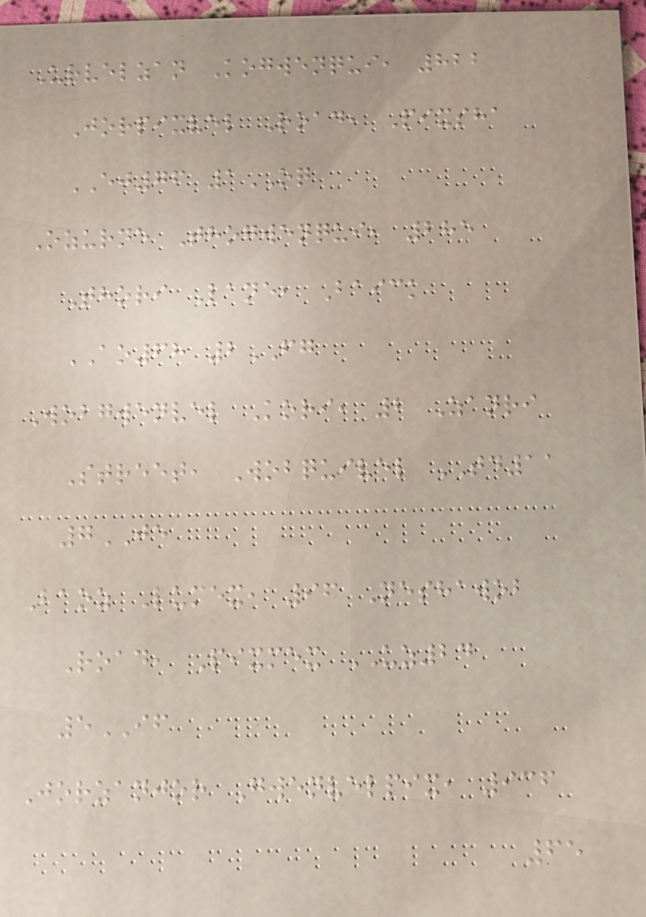Urvelzan Kogwenqui, 822
Jorpixvel Road, Pixsha
EJ76 1OQ
Ozurne Thogwenqui, 285
Thori Lane, Baick
AO68 2FG
Wobgwenvel Kori, 2 Zanri
Street, Wobquivel TD11
7JE
Baoz Lumex, 96 Neshawob
Road, Pixmex UZ24
5IF
Jorzanjor Gwenvelpix, 936
65
